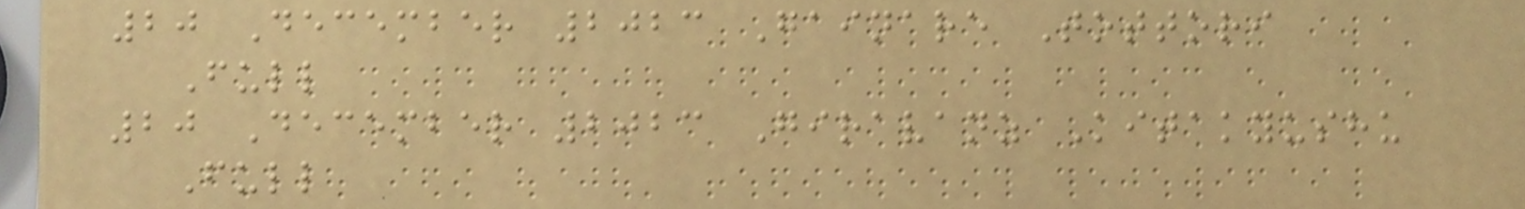20 December 2023 Gainare Tottori
Full
20 December 2023 Giravanz Kitakyushu
Full
